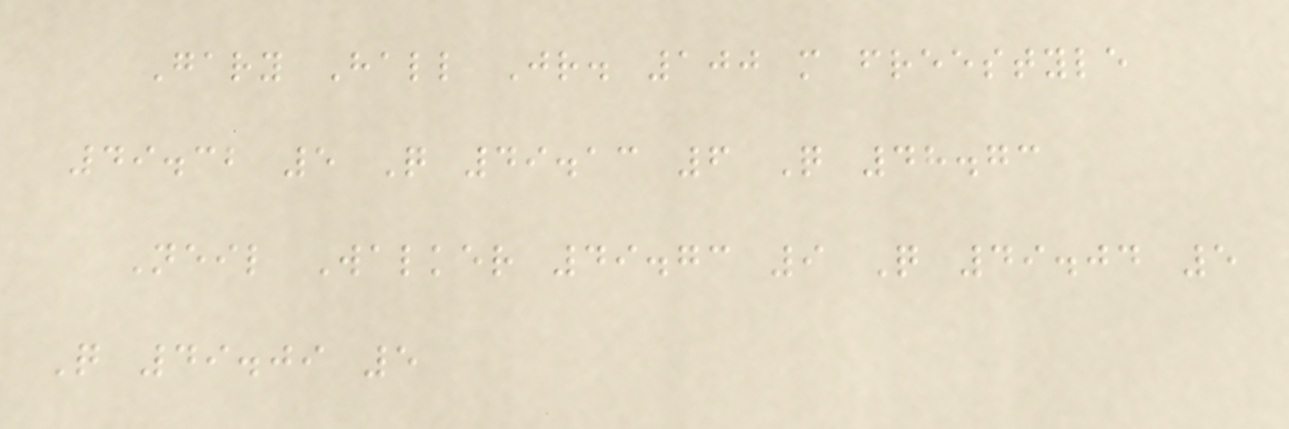Gary Hall Jr. 100 m freestyle
49.32 5 Q 49.13 6 Q 48.73
Neil Walker 49.73 9 Q 49.04 5
Q 49.09 5
